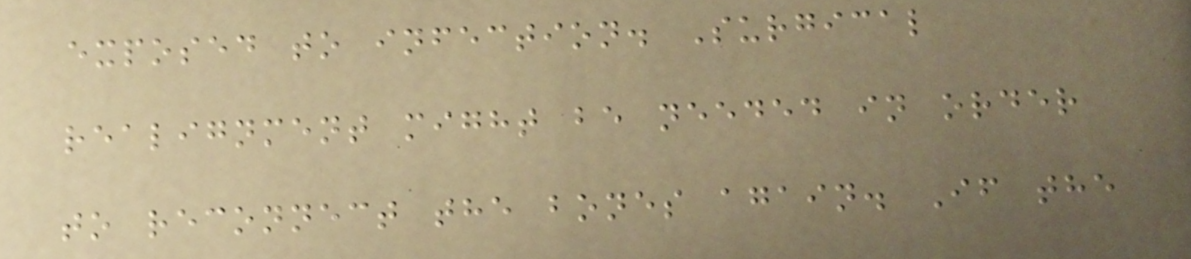exposed to infection. Surgical
realignment might be needed in order
to reconnect the bones again. If the
